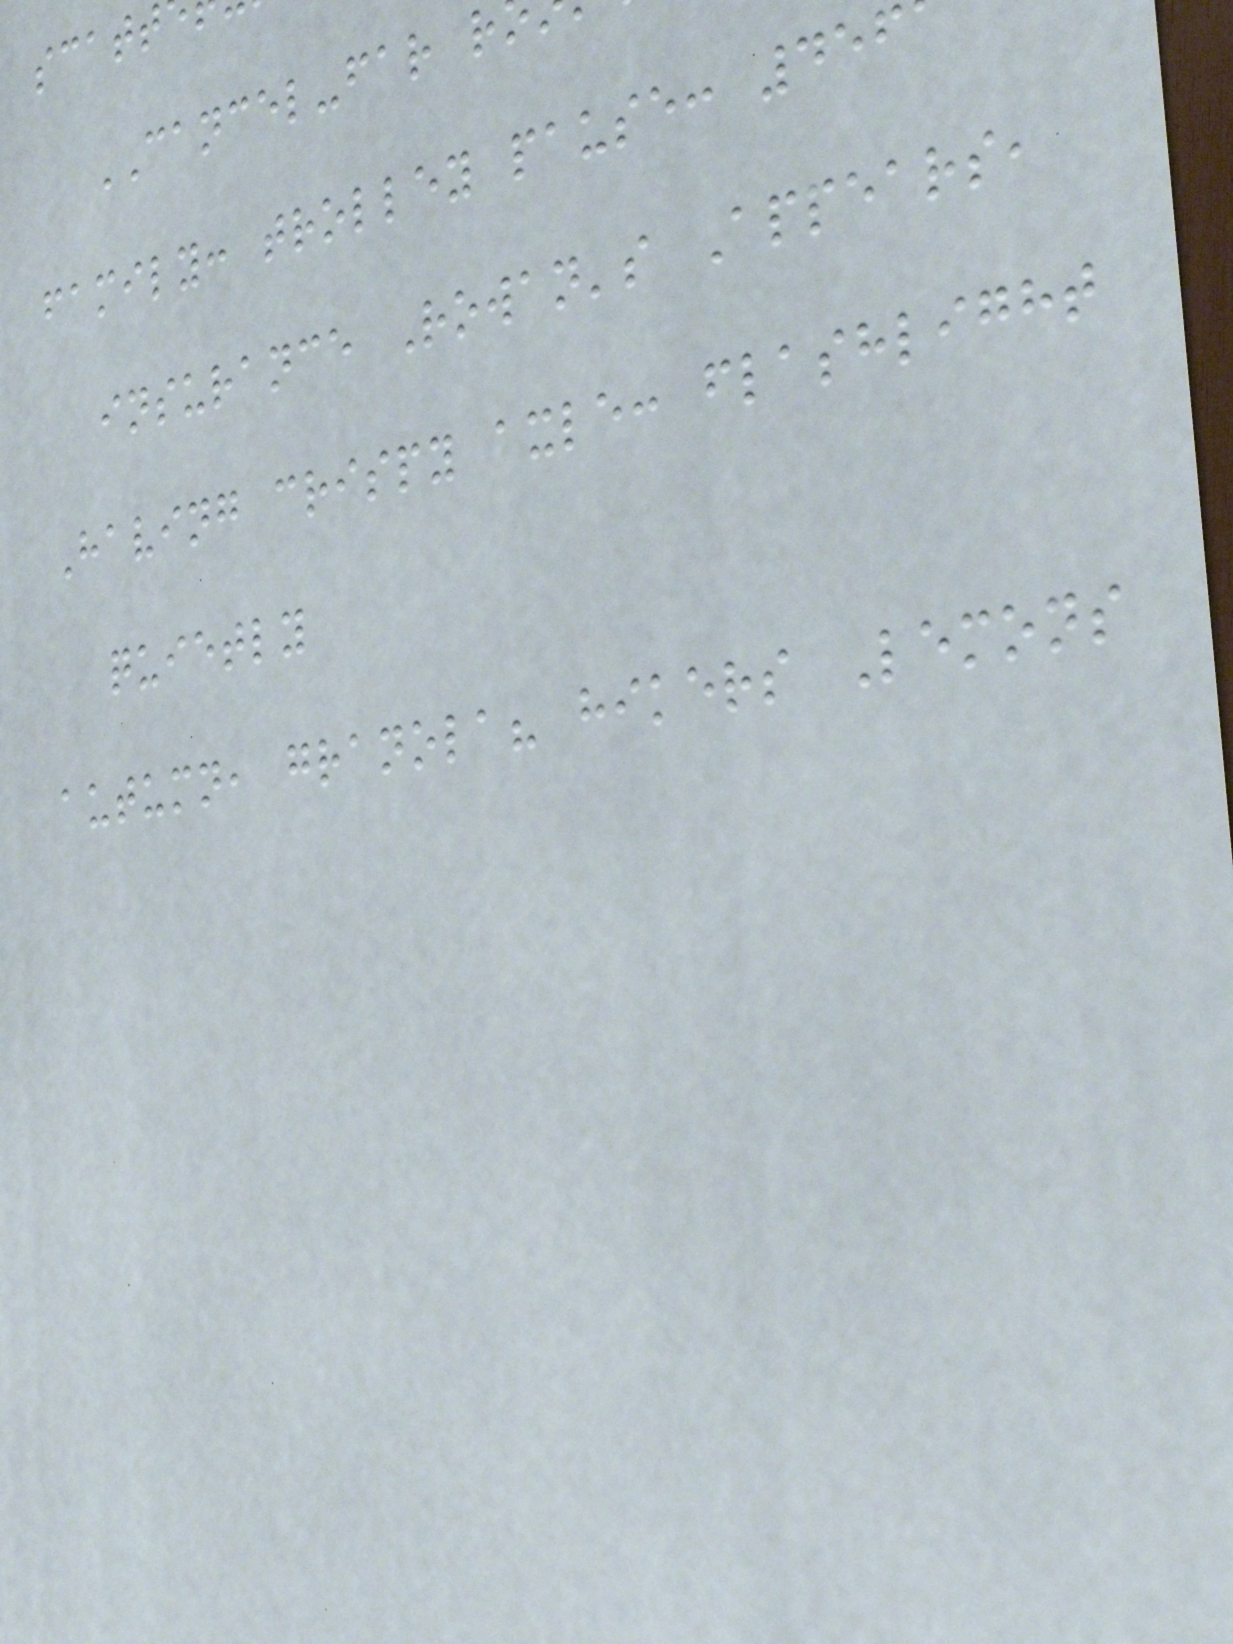CANCEL-far r
family: trolley pause: 456
insurance Rowan's Appears,
Having crispy axle: flashlight
quietly
autumn, granola? hikers Lemons
